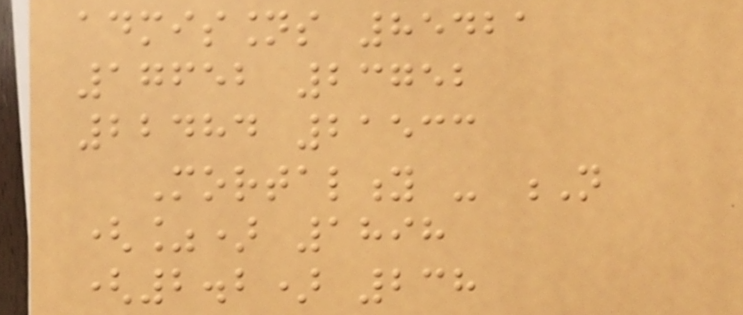admissions 85421
17652 23752
22484 21533
Mortality - N
(%) 1898
(2.2) 238
